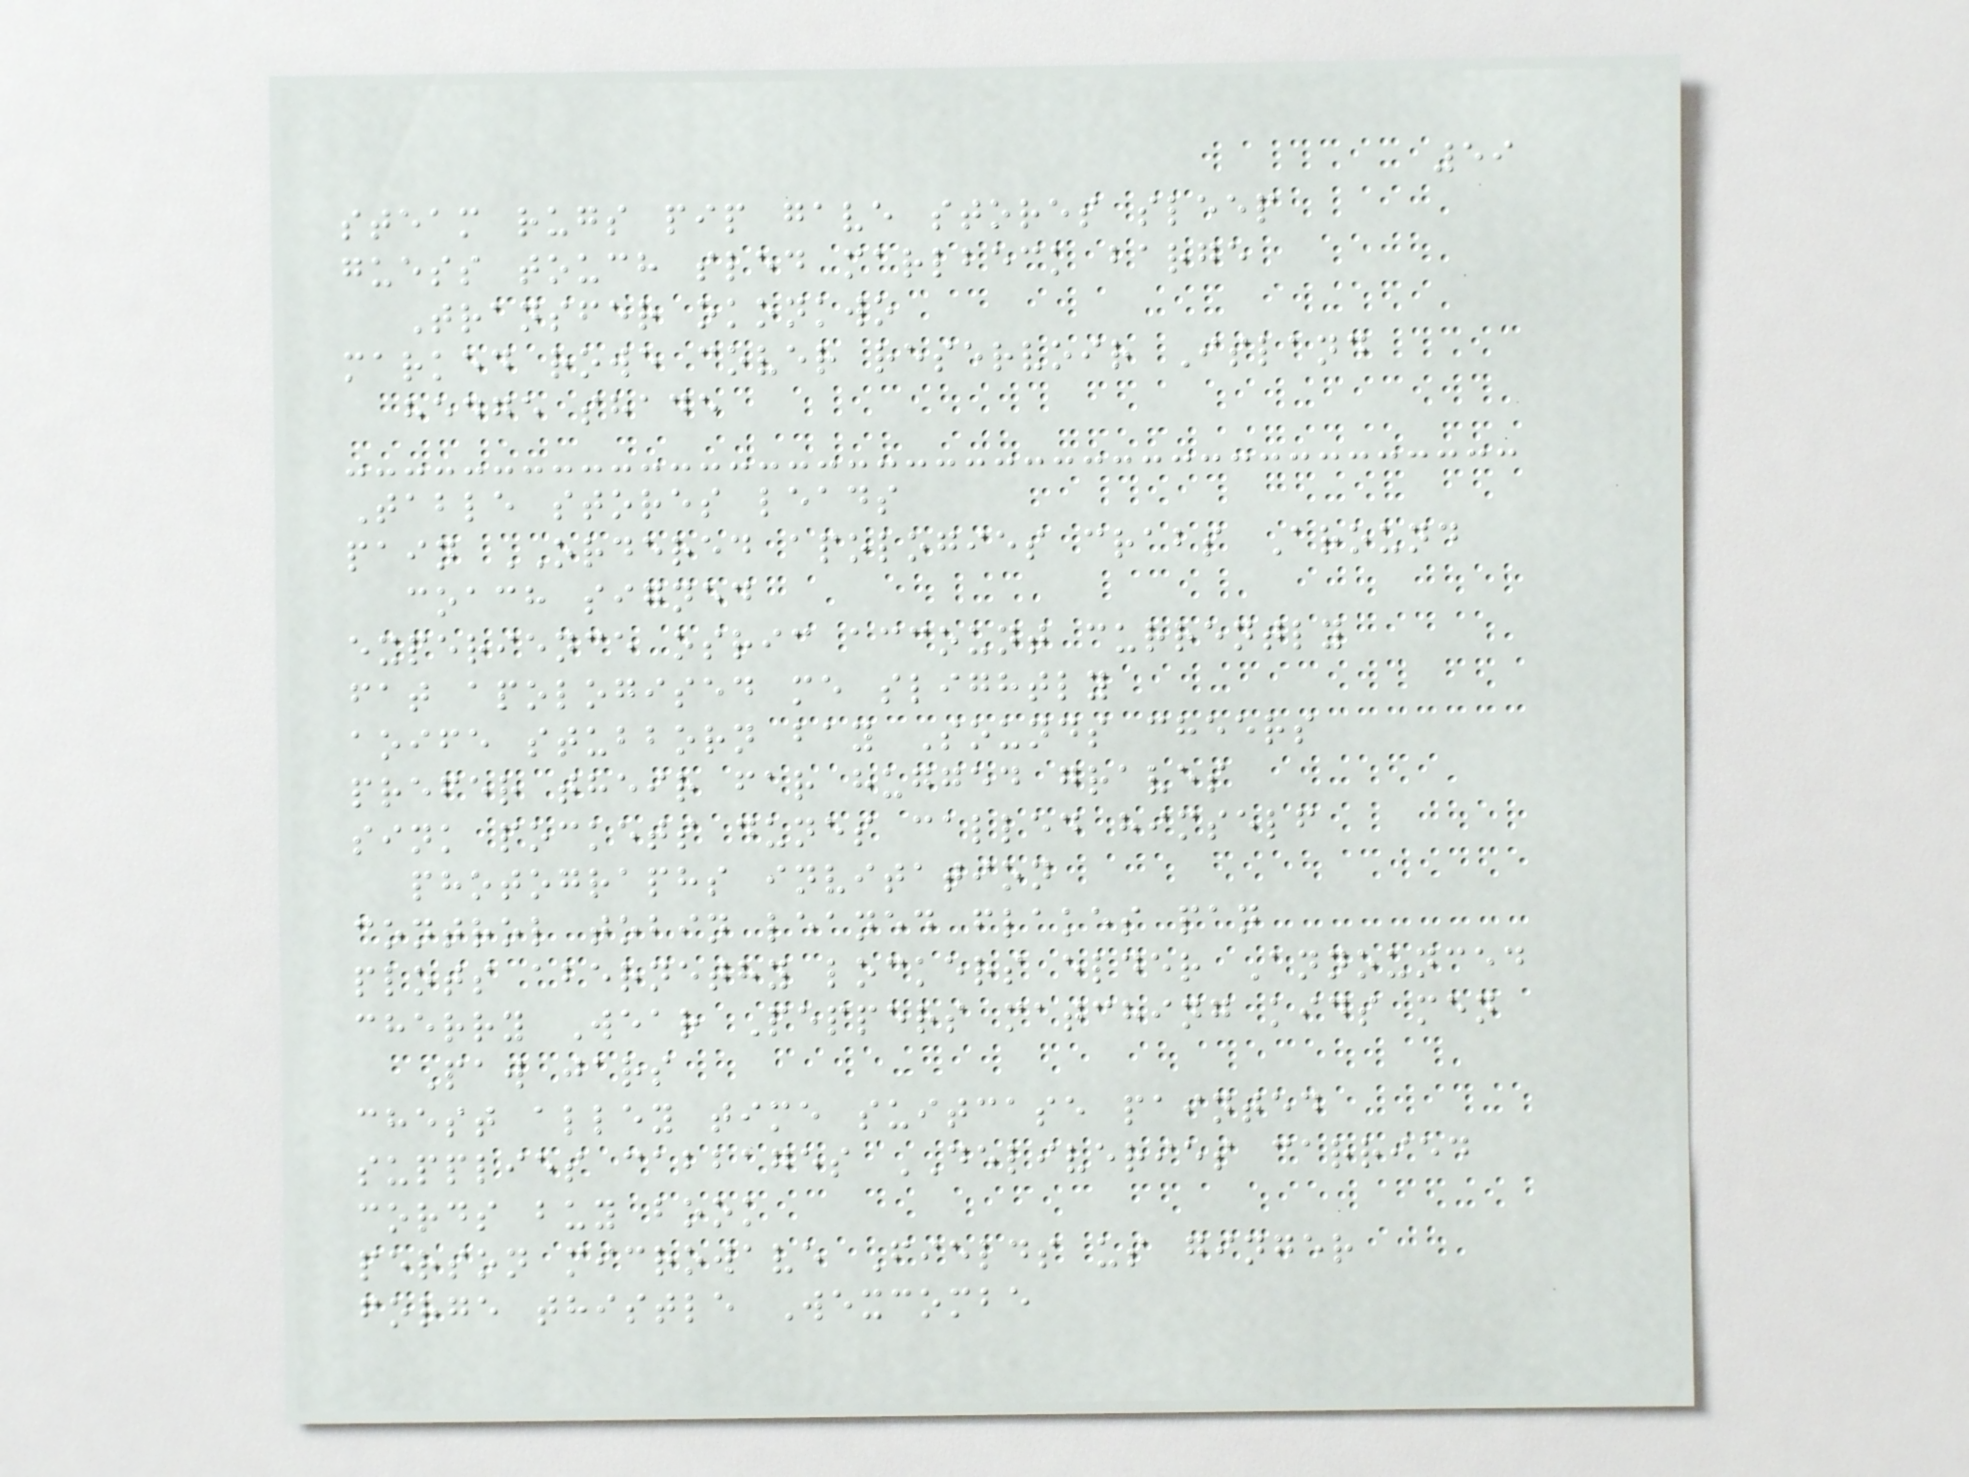59
steam rugs pip gave stores sleep
guess touch sled marlbeck barge
Transfer okonkwo
marked rowe cover reservoir Island
hedge shade
Table stores leads
pain ORDERED apologies crabs Around
coach signed
experience osric account currently
fat apologised me slightly
aoife stubborn bay Sounds cheers
prefer their far hugged graves
sink pockets dunes called himself
photographs invitation
control tobin leaned flakes pan
plots abernethy lockers elder Announced
cherry Wear Peppers matching kids men
Paw jars
chest alley time suitcase painted
supplies cabbages DELIVERIES carried
cords buy book
person microwave Fields us ginger
forge thistle Wexcombe
